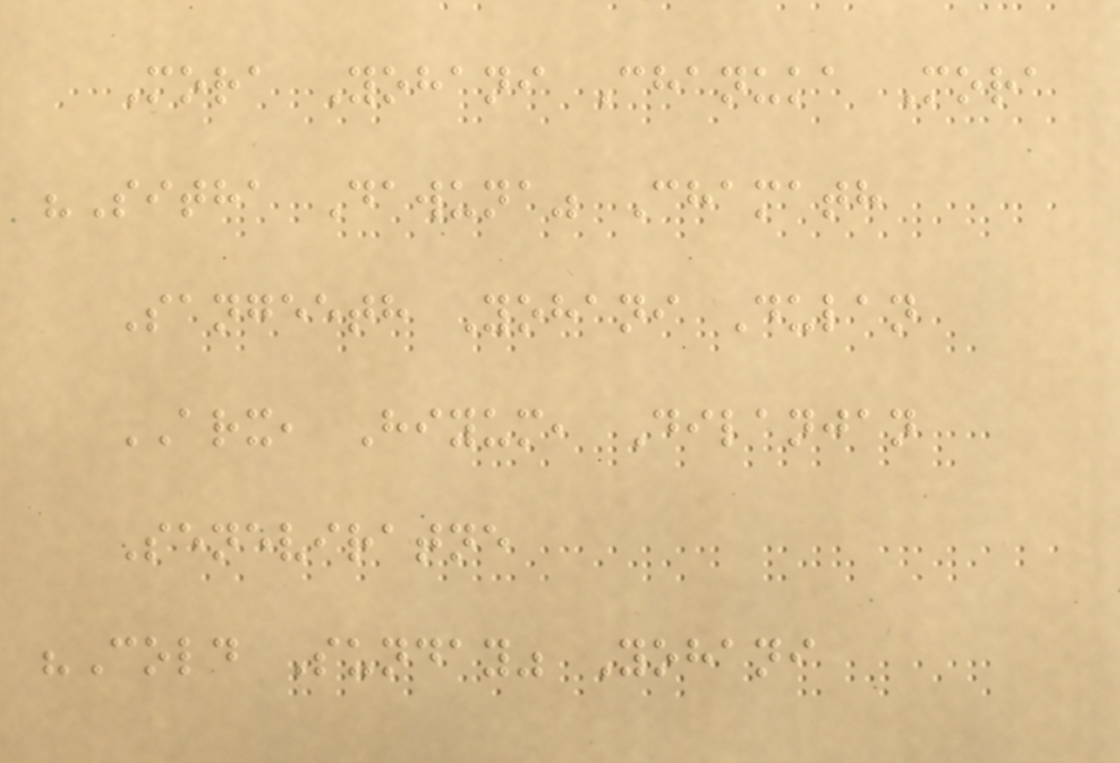Mora Yohani Chanuka Mora
"Sitha Dawuna" Chamath
Sangeeth Yohani Dulan
ARX, Hiyum, Dilanjan
Seneviratne
"Cold Sunday" Yohani
